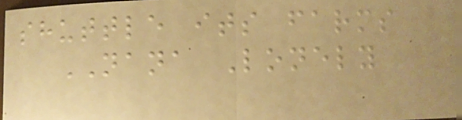shuttle its farms
NANA Lonely
